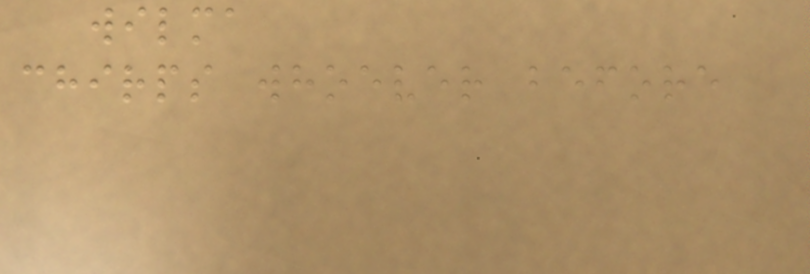wilma
chirps whoever before
